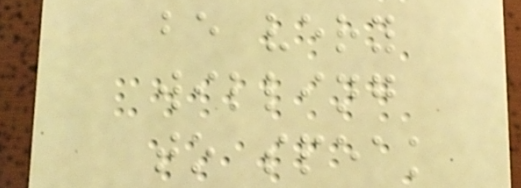be very
willing
to speak
